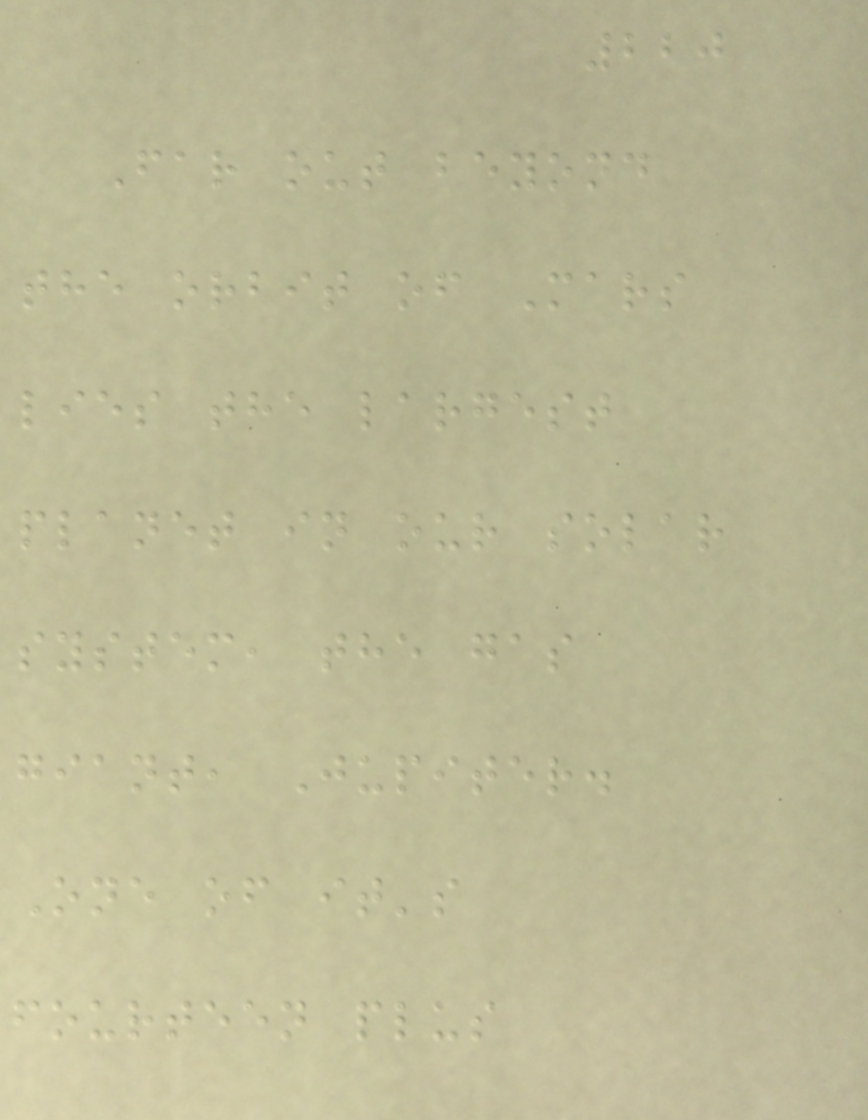220
Far out beyond
the orbit of Mars
lies the largest
planet in our solar
system, the gas
giant, Jupiter.
One of it's
fourteen plus
